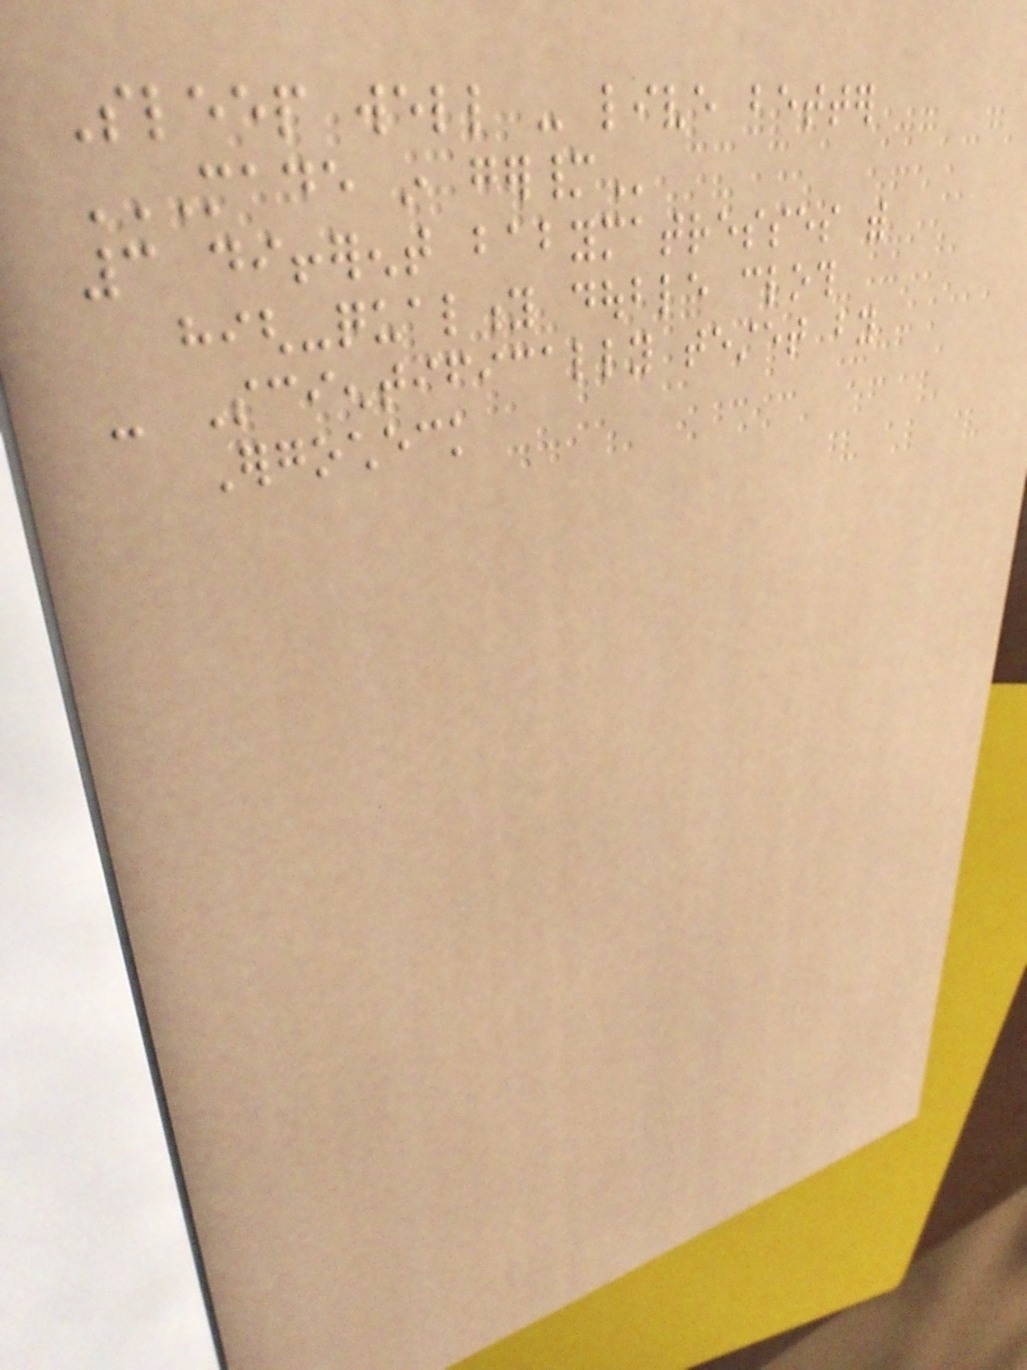Sleep well - live better
MADE IN GERMANY
3 different babymatresses with
high-quality double cloth
- Scientifically testet by
Ergocheck
